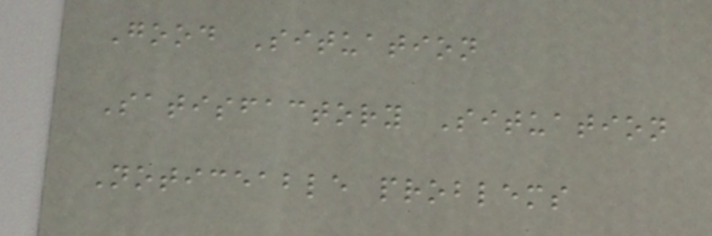Good Situation
Satisfactory Situation
Noticeable problems
